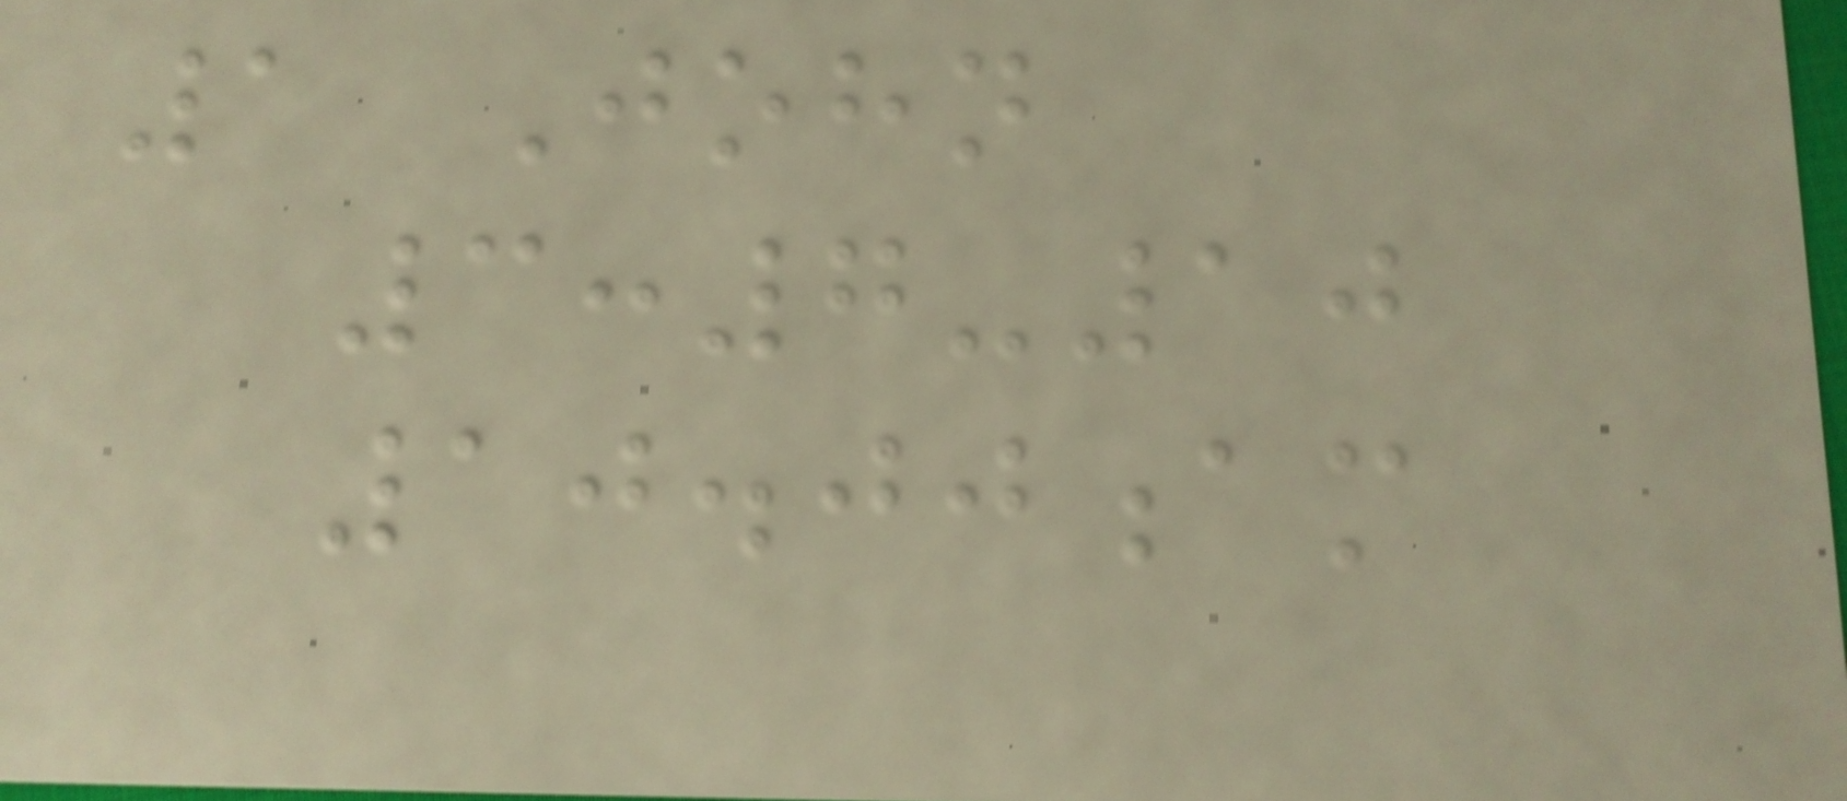1 John
3:7-10
10.00am
